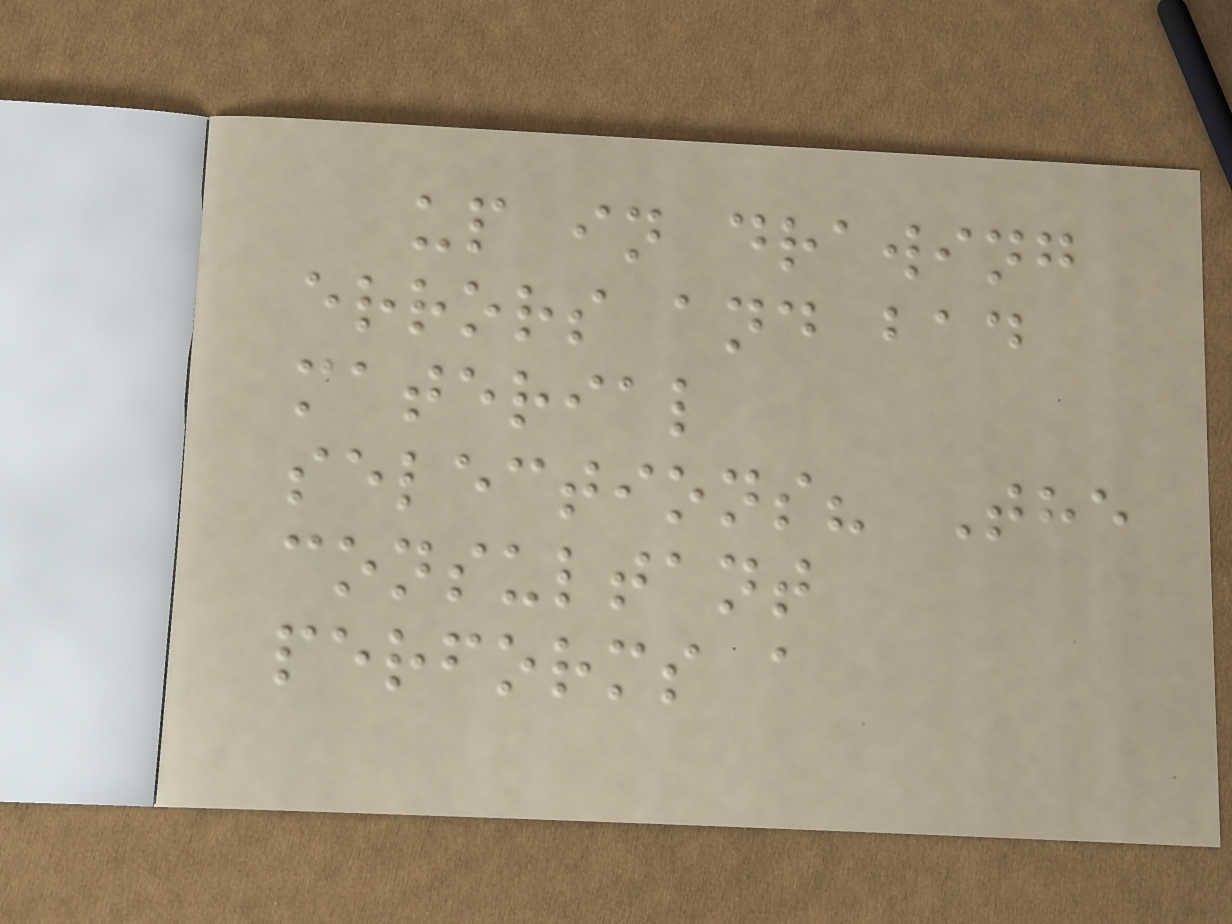up in drawing
errors and bad
material
selections? The
consultant
performs a
